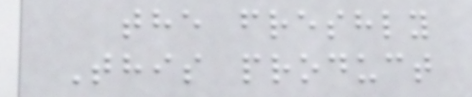the freshly
This product
